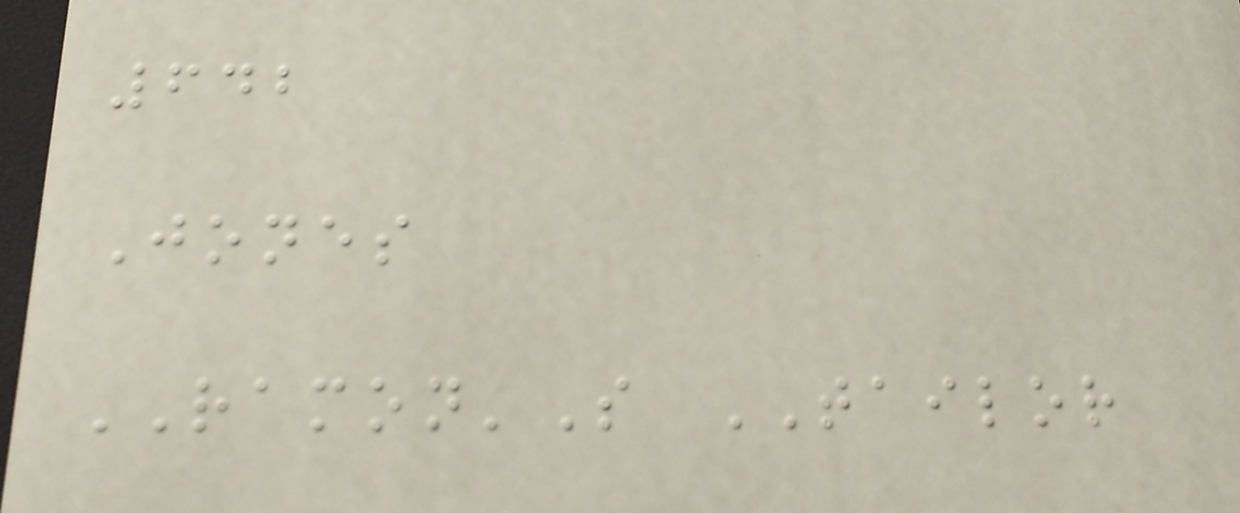642
Jones
RAMON'S TAILOR
